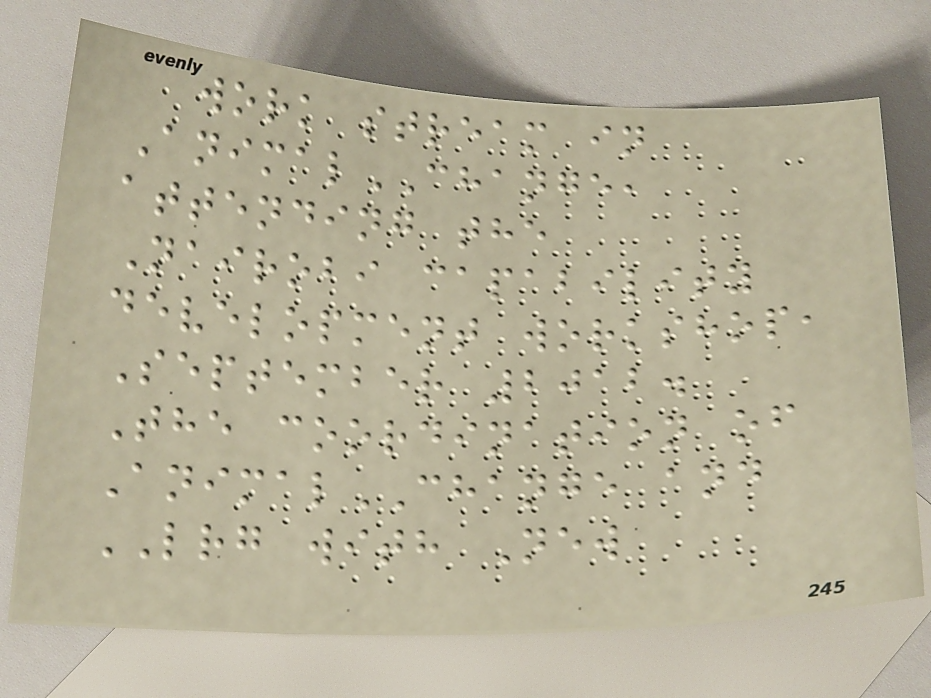work stream in
AnimalCHANGE,
attending the
Nairobi capability
development workshop,
September 2012.
The coordination of
AnimalCHANGE and
LRG with New
